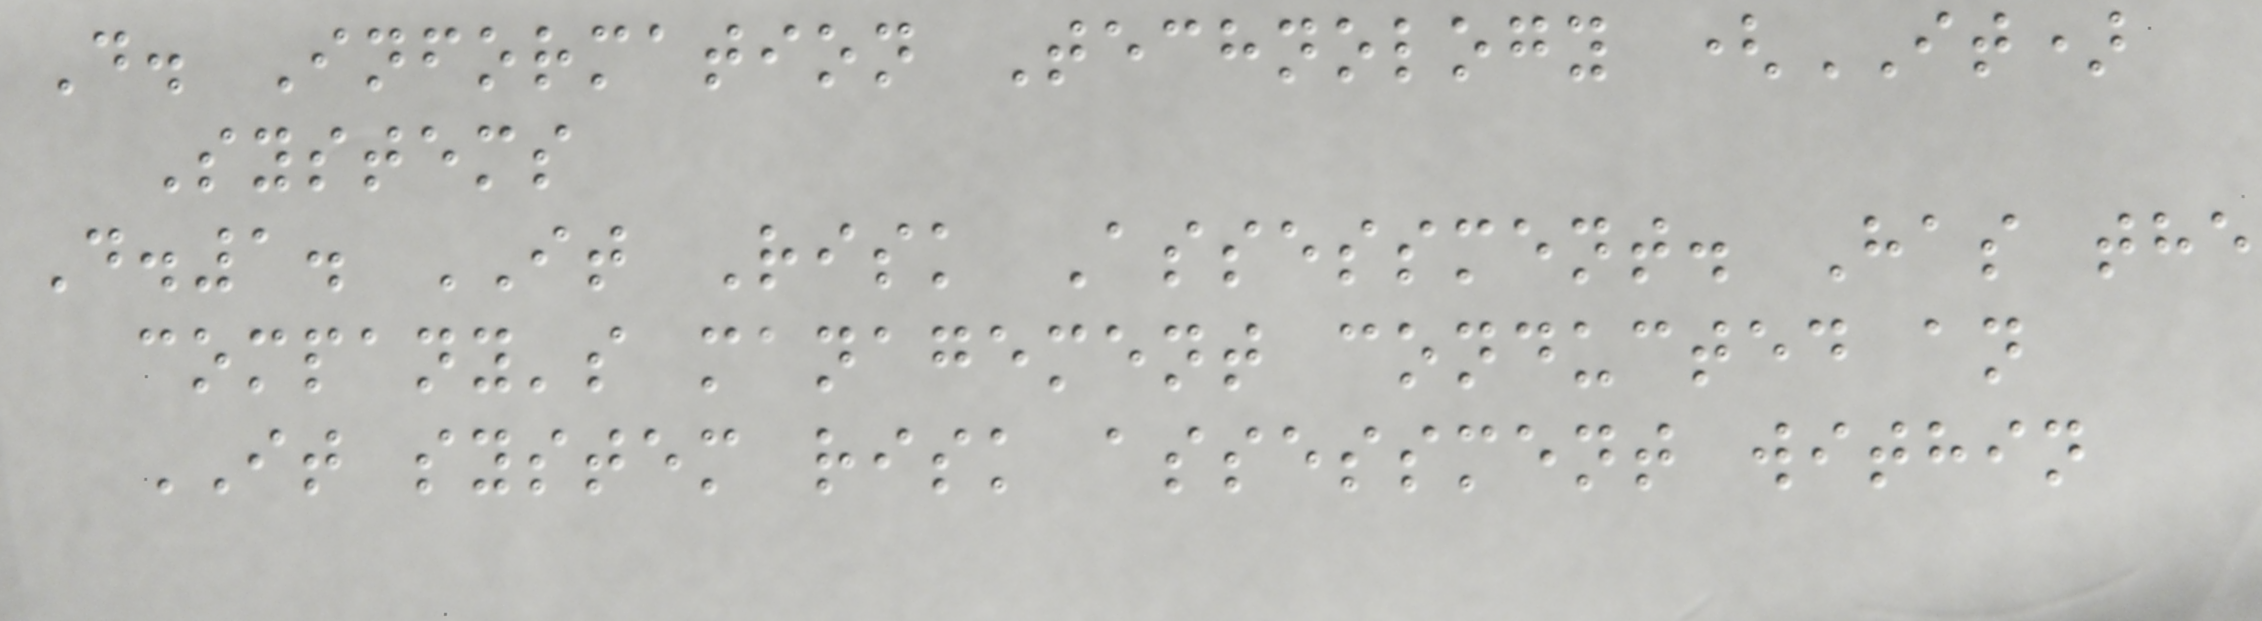D. Information Technology (IT)
Systems
D.1. IT Risk Assessment. Has the
company's management conducted an
IT system risk assessment within
